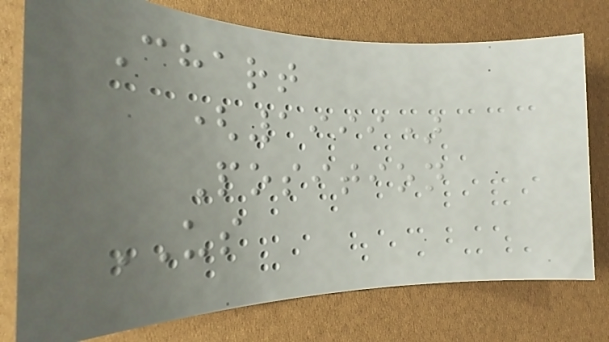Chart
(1999)
Position
US
